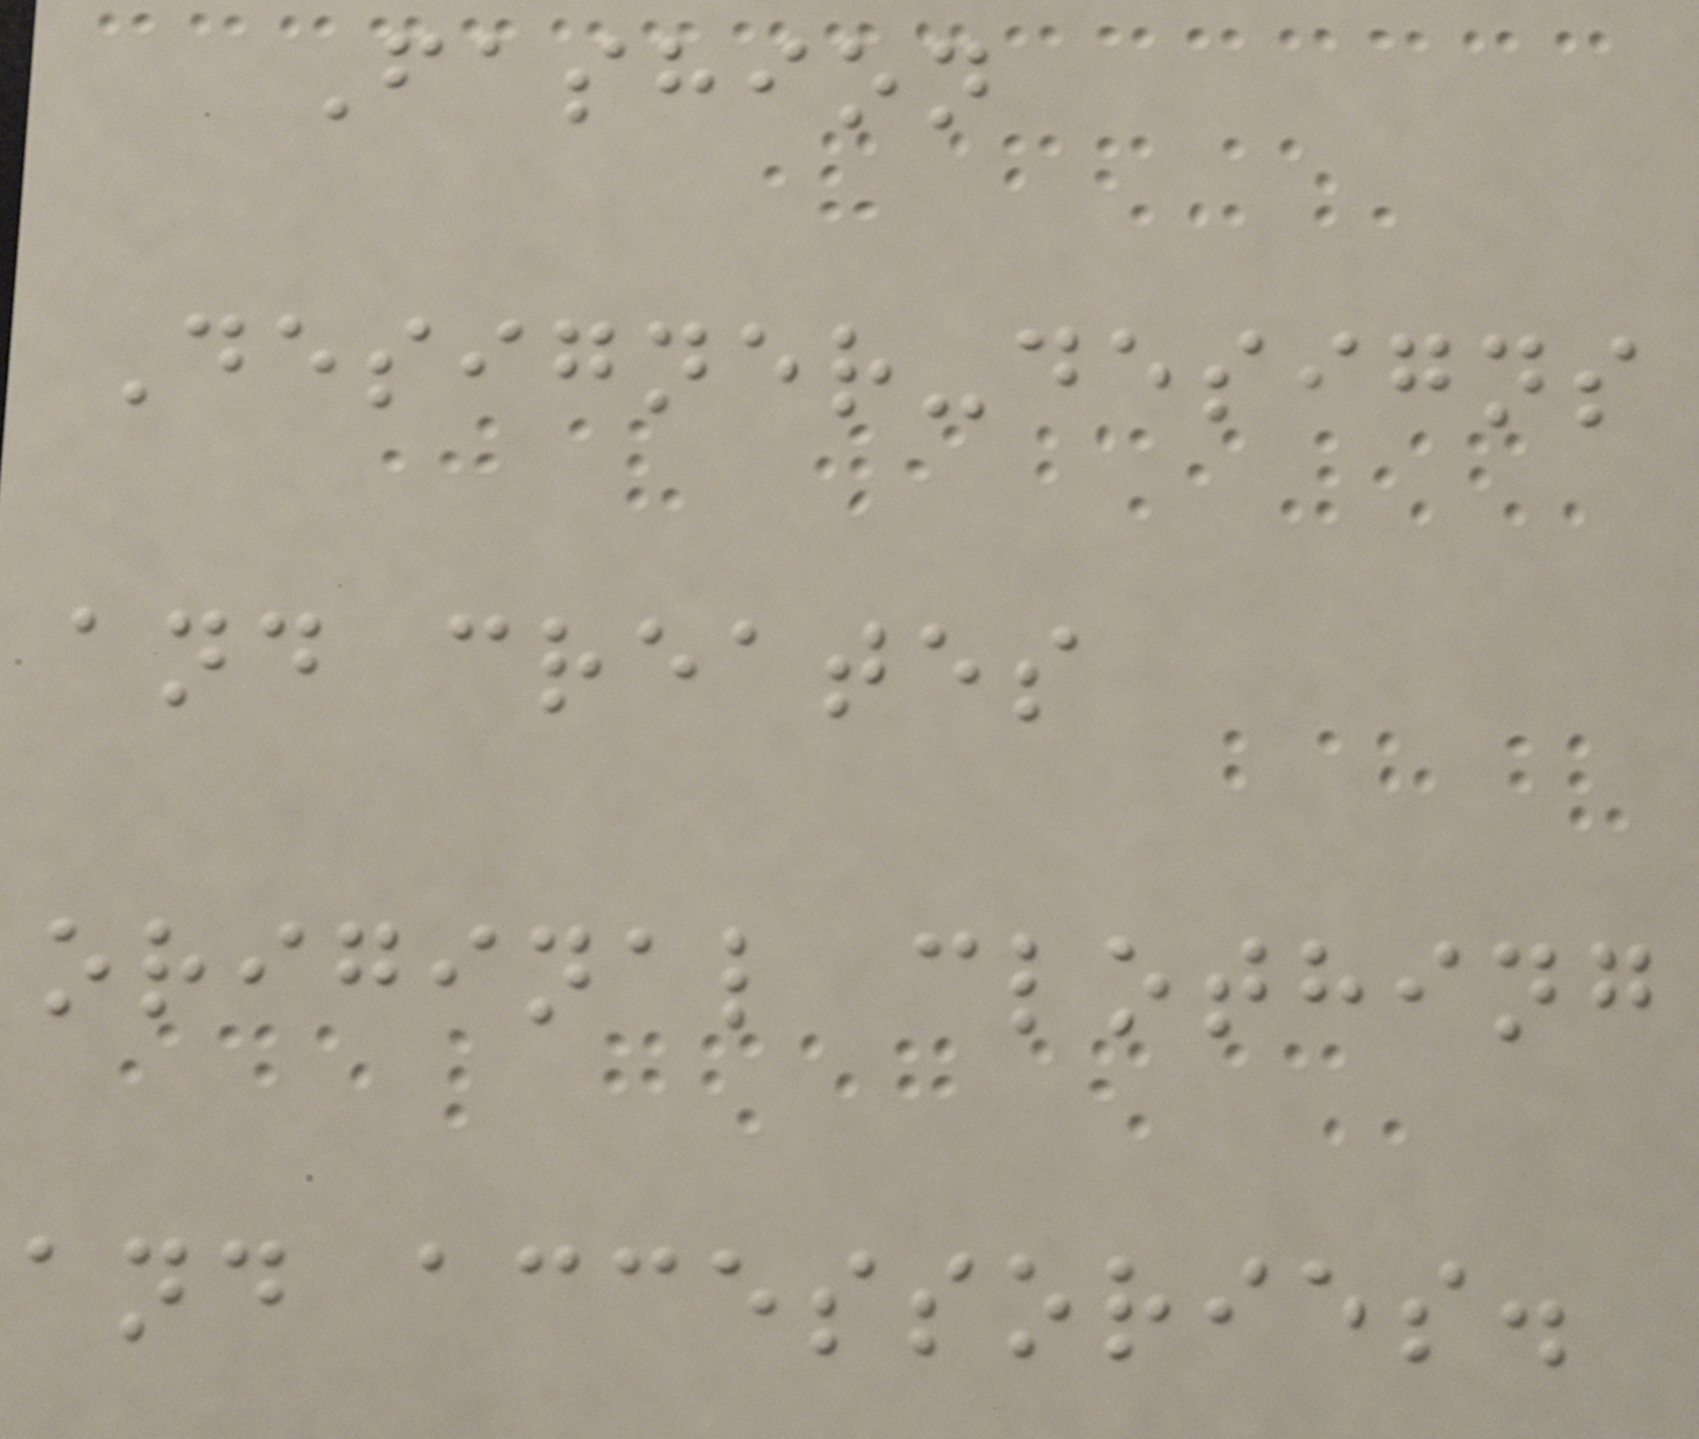Fashion
Designer-designs
and creates
original clothing
and accessories.
